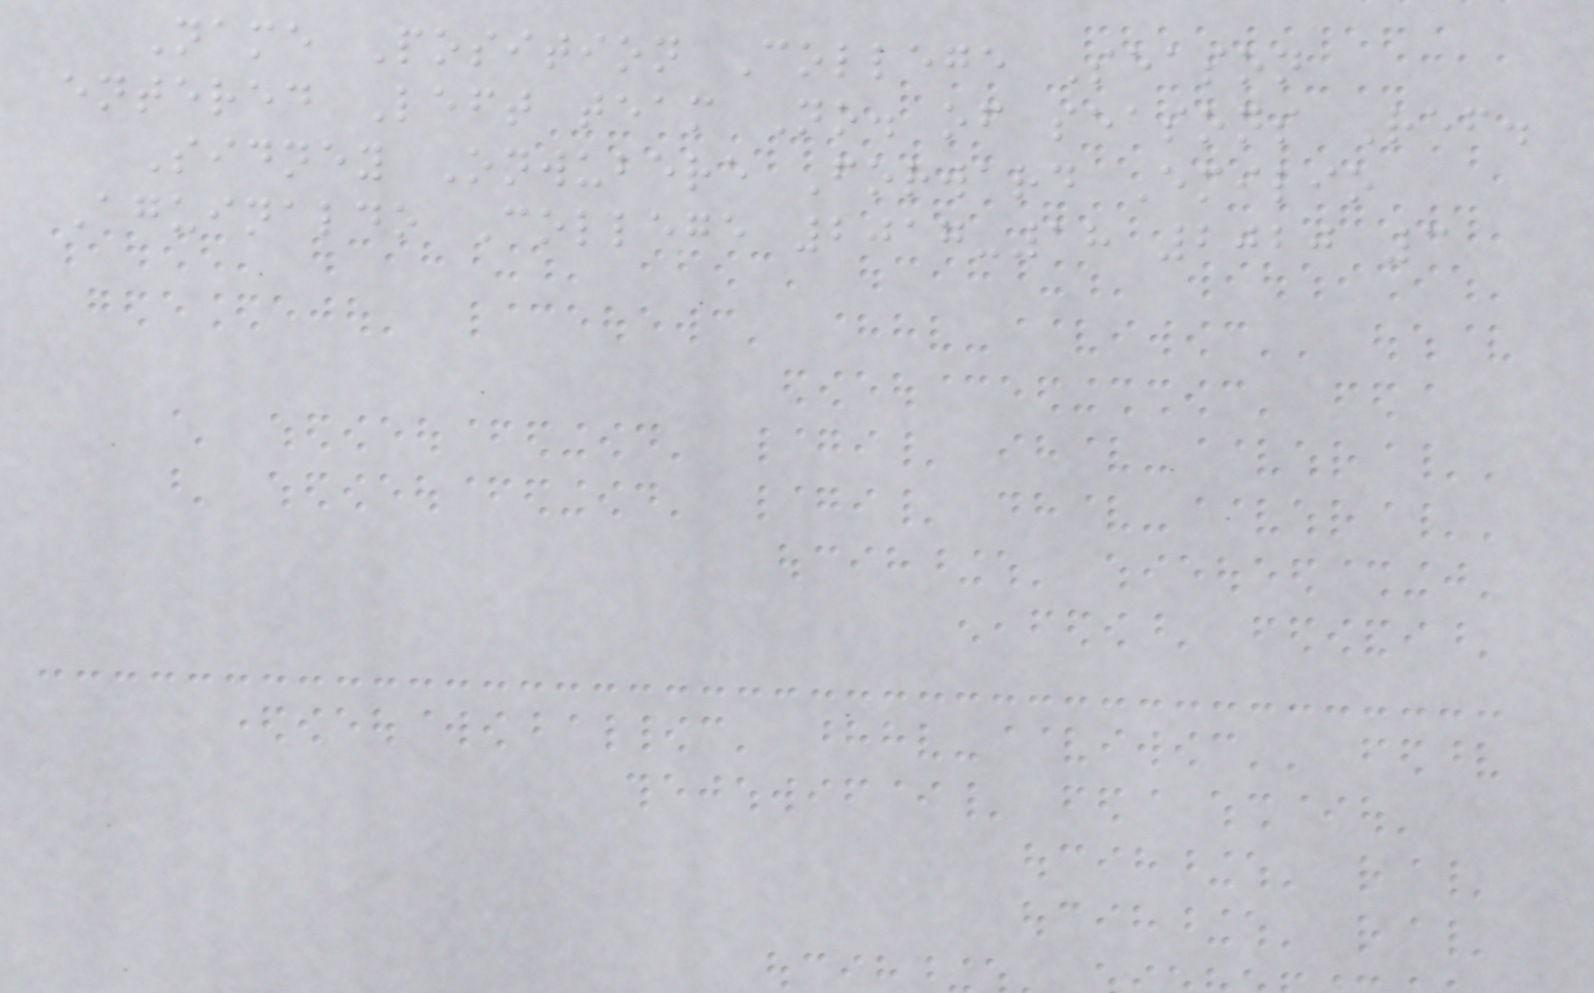Name Position College Season
entered Left team No. of seasons Ref.
Sidney Onwubere Forward Emilio
Aguinaldo College 2017-18 2020 3
